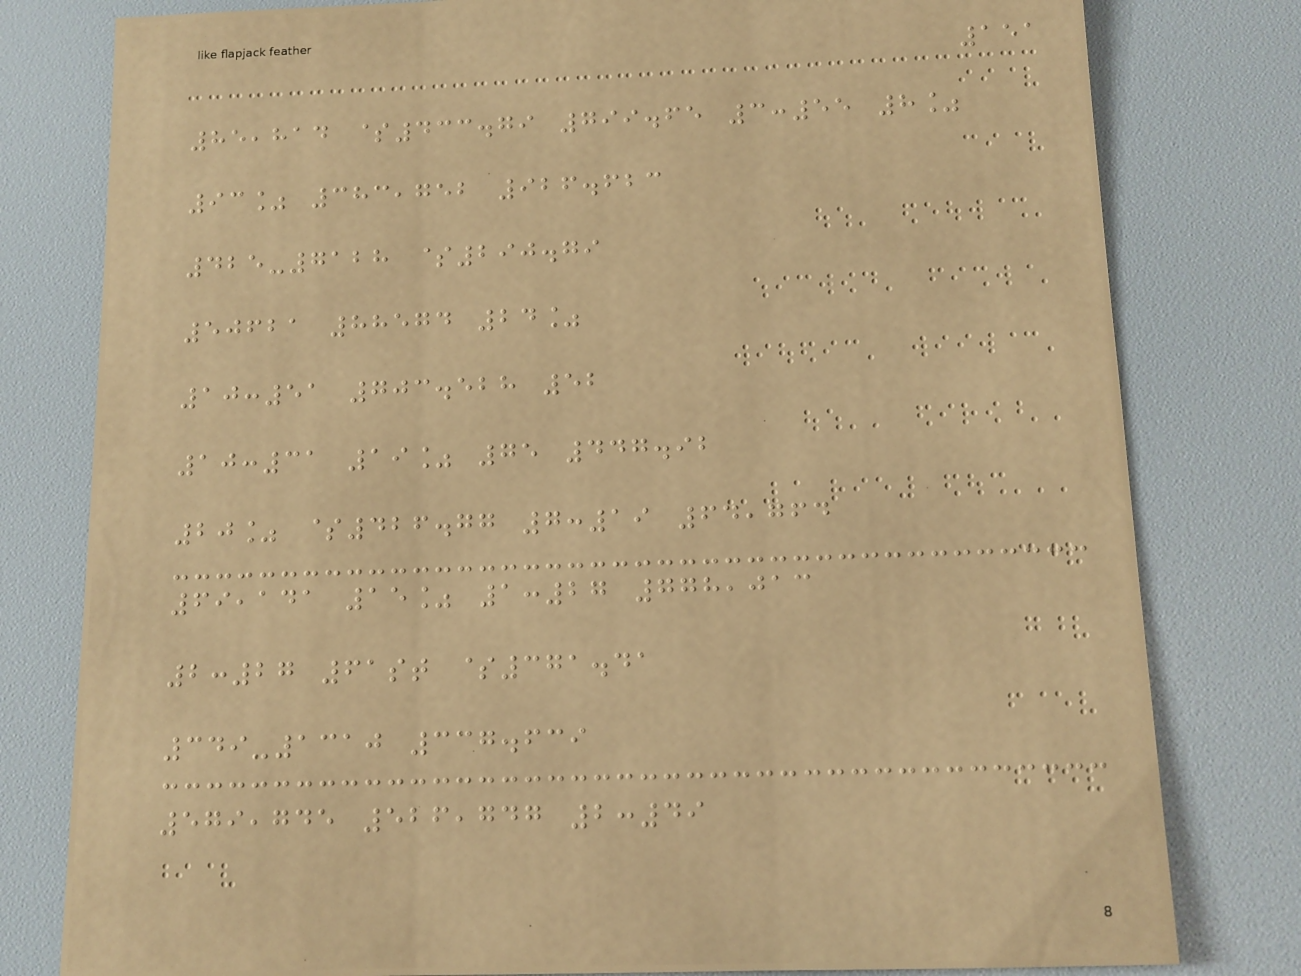151
85,814 $433.79 799.65 3:55 8%
93% 383,752 926.623
425-7128 $290.79
50621 88574 24%
10:51 703.528 52
10:31 19% 75 447.92
20% $426.77 7:19 64,764
69,141 15% 1:27 778,013
2:27 61st $371.41
349-1310 337.639
579,745 526,747 2:49
